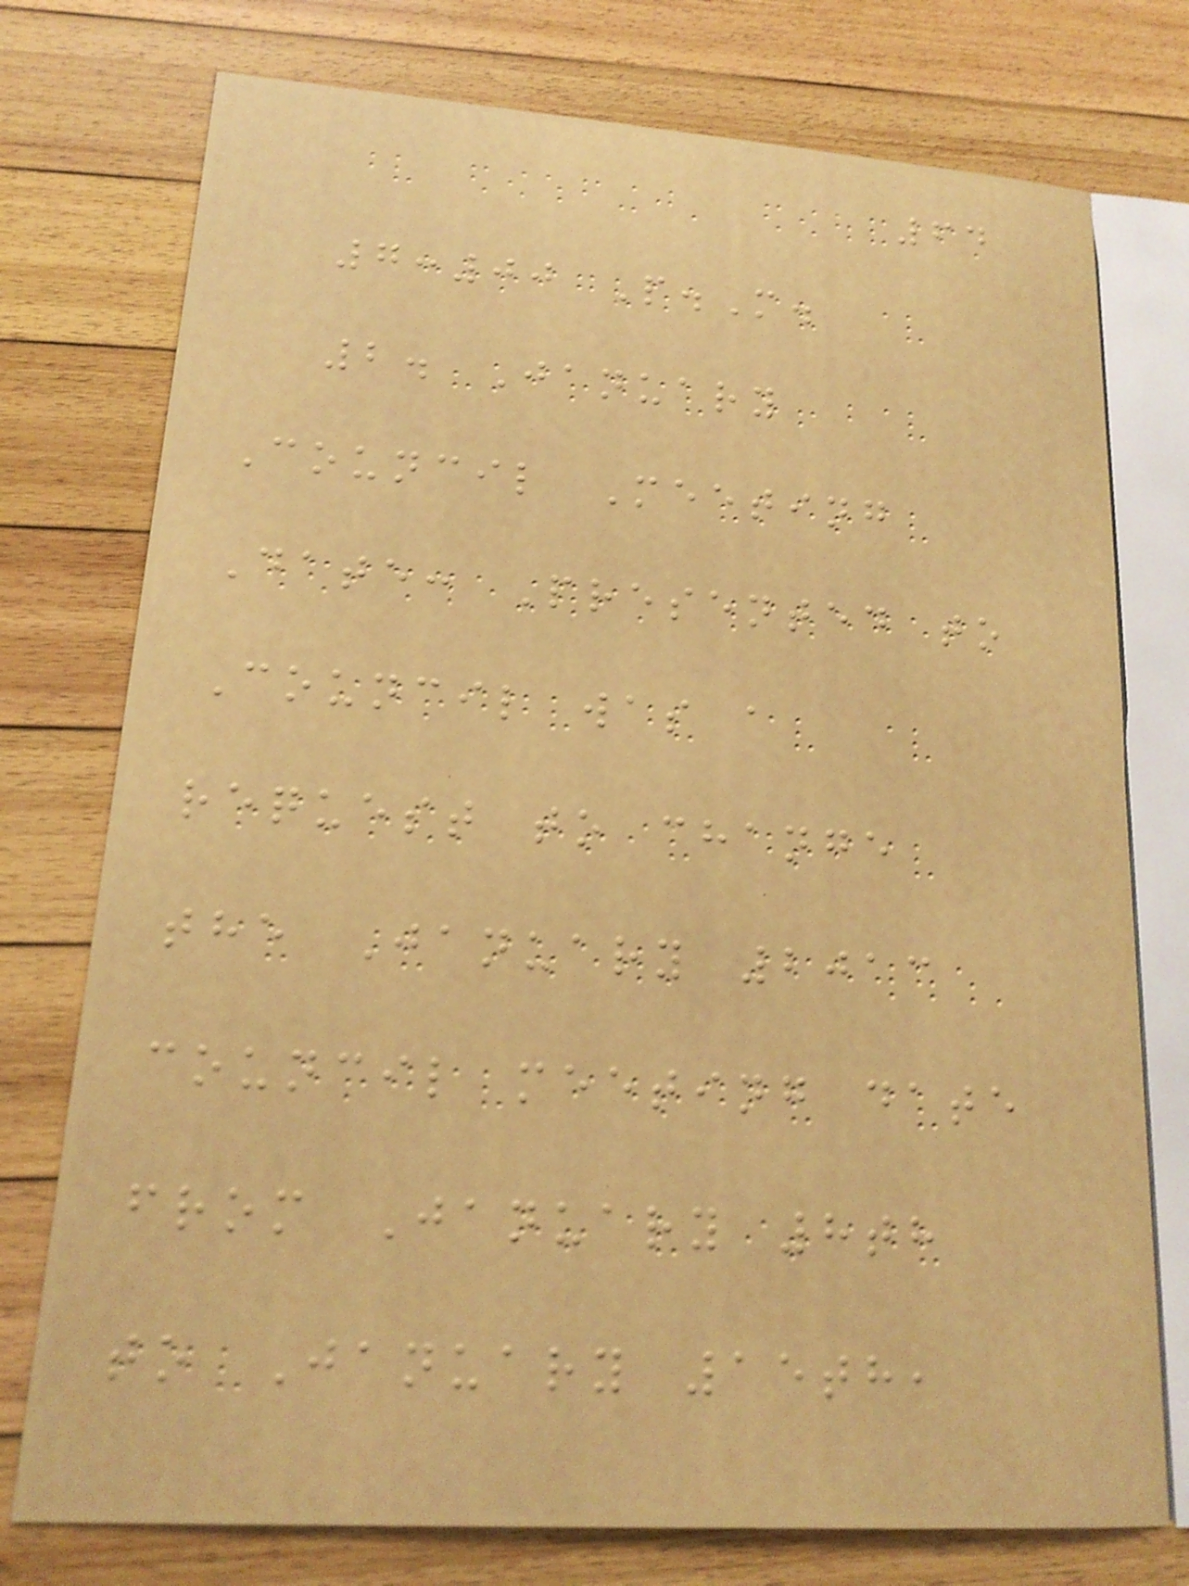64
7:00 P.M.
2. January
Council Meeting
Date: Presented to
Council was a
request to change
the January 2013
council meeting date
from January 8th
to January 15th,
